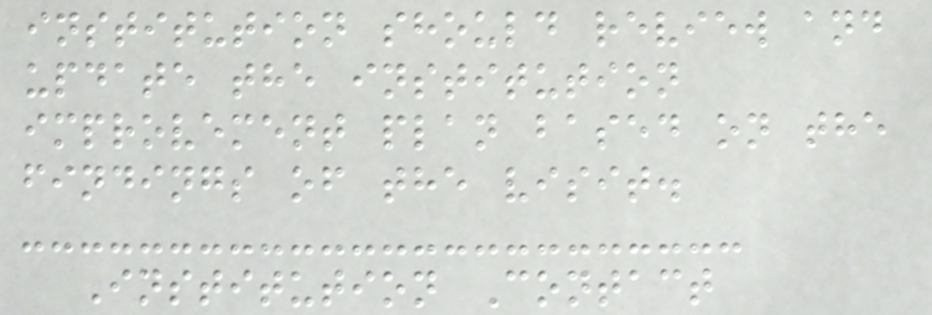institution should review and
update the institution
improvement plan based on the
findings of the visit.
Institution Contact
